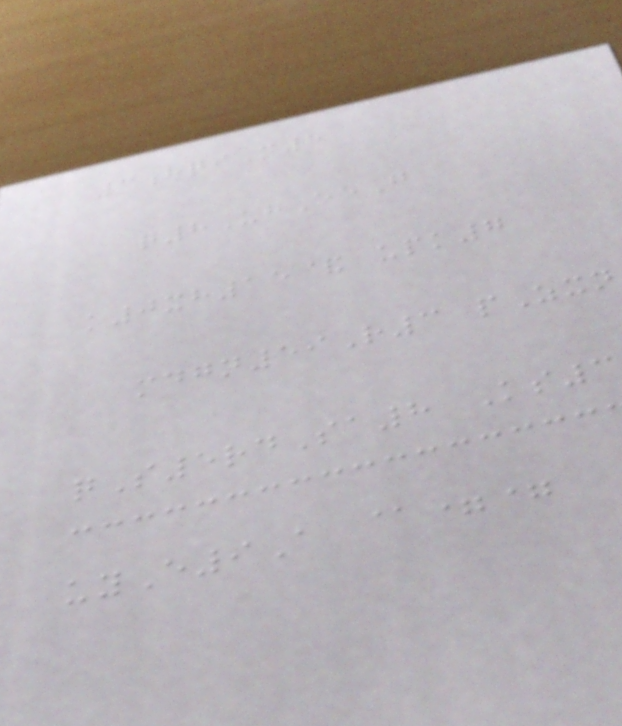3hqiM5
q8UhEeG
k0xh15& upk7
mdgn59R3 pZxn
qS5rdSa8 Ks3
uyE9A @==
